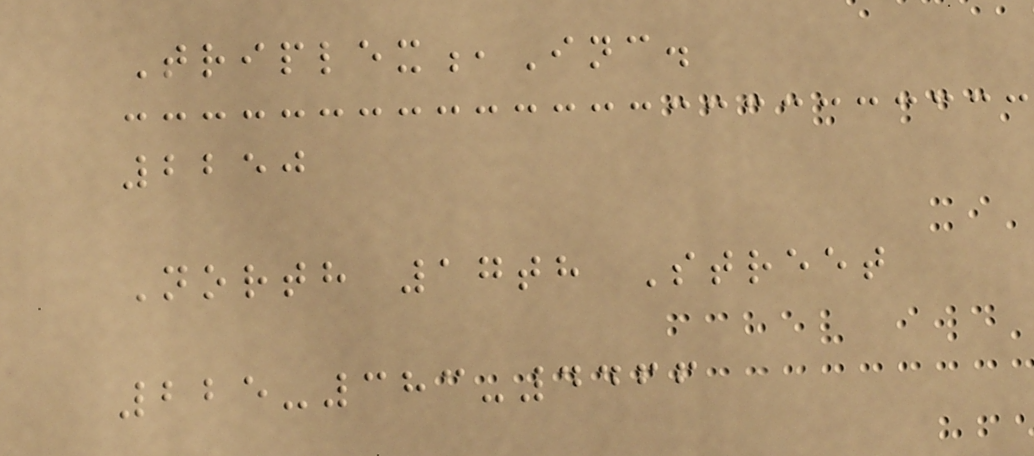Triplex,Inc.
2250
North 17th Street
225-383-4466
